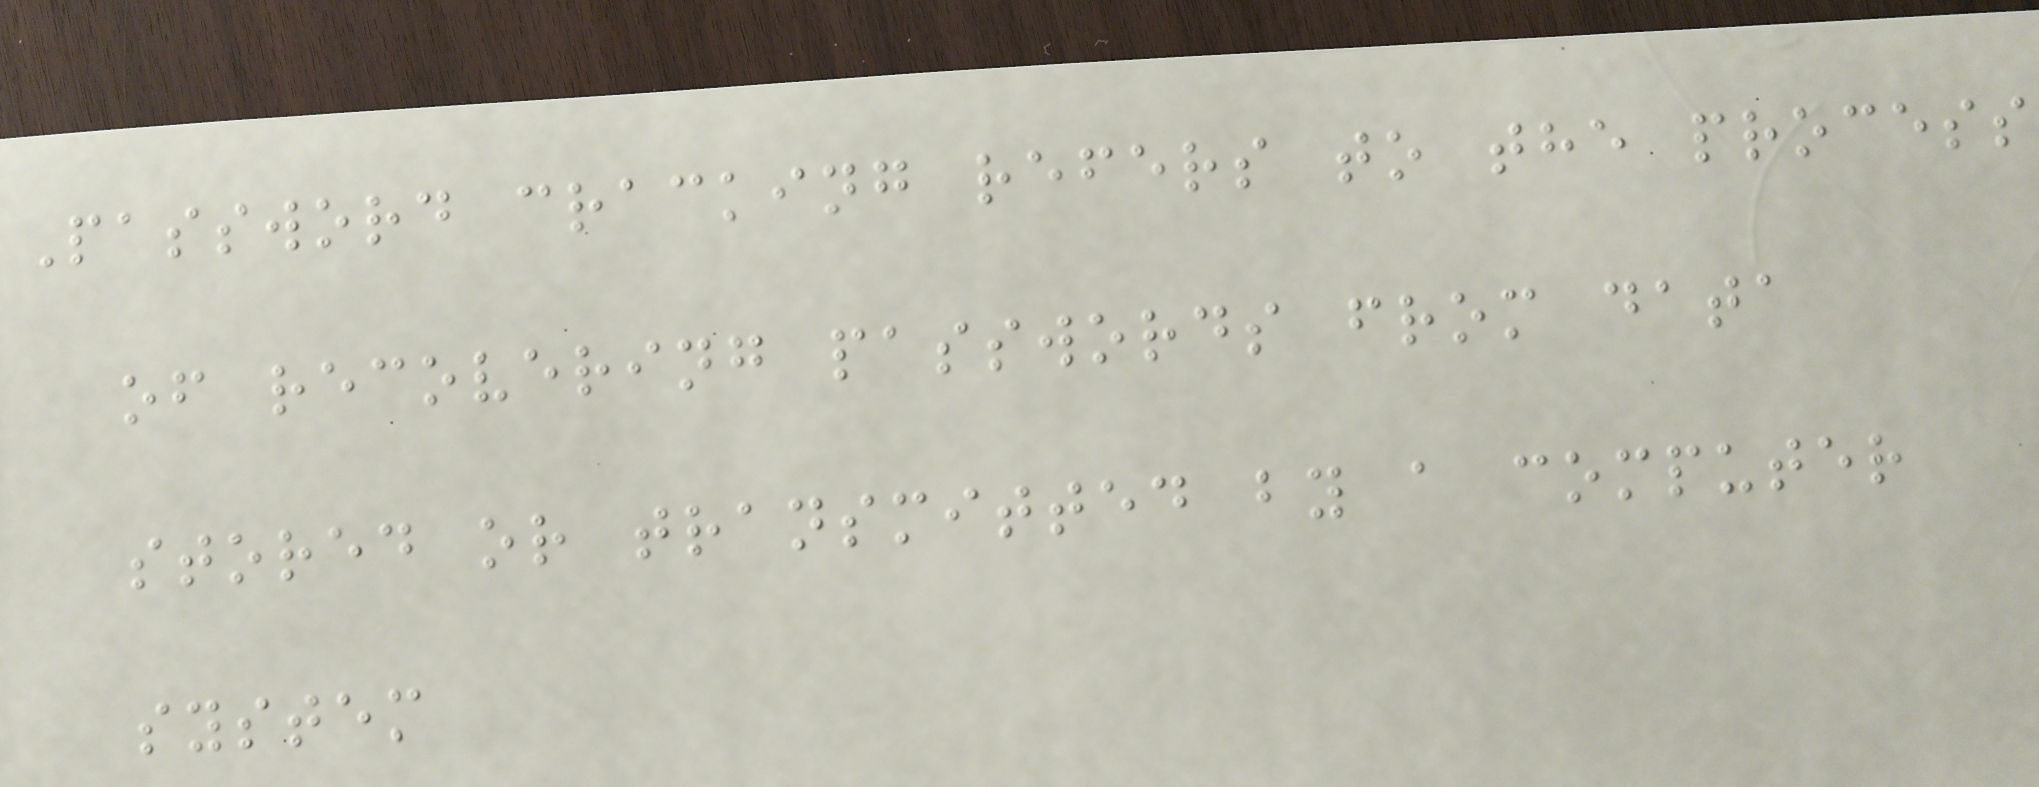Password cracking refers to the process
of recovering passwords from data
stored or transmitted by a computer
system
